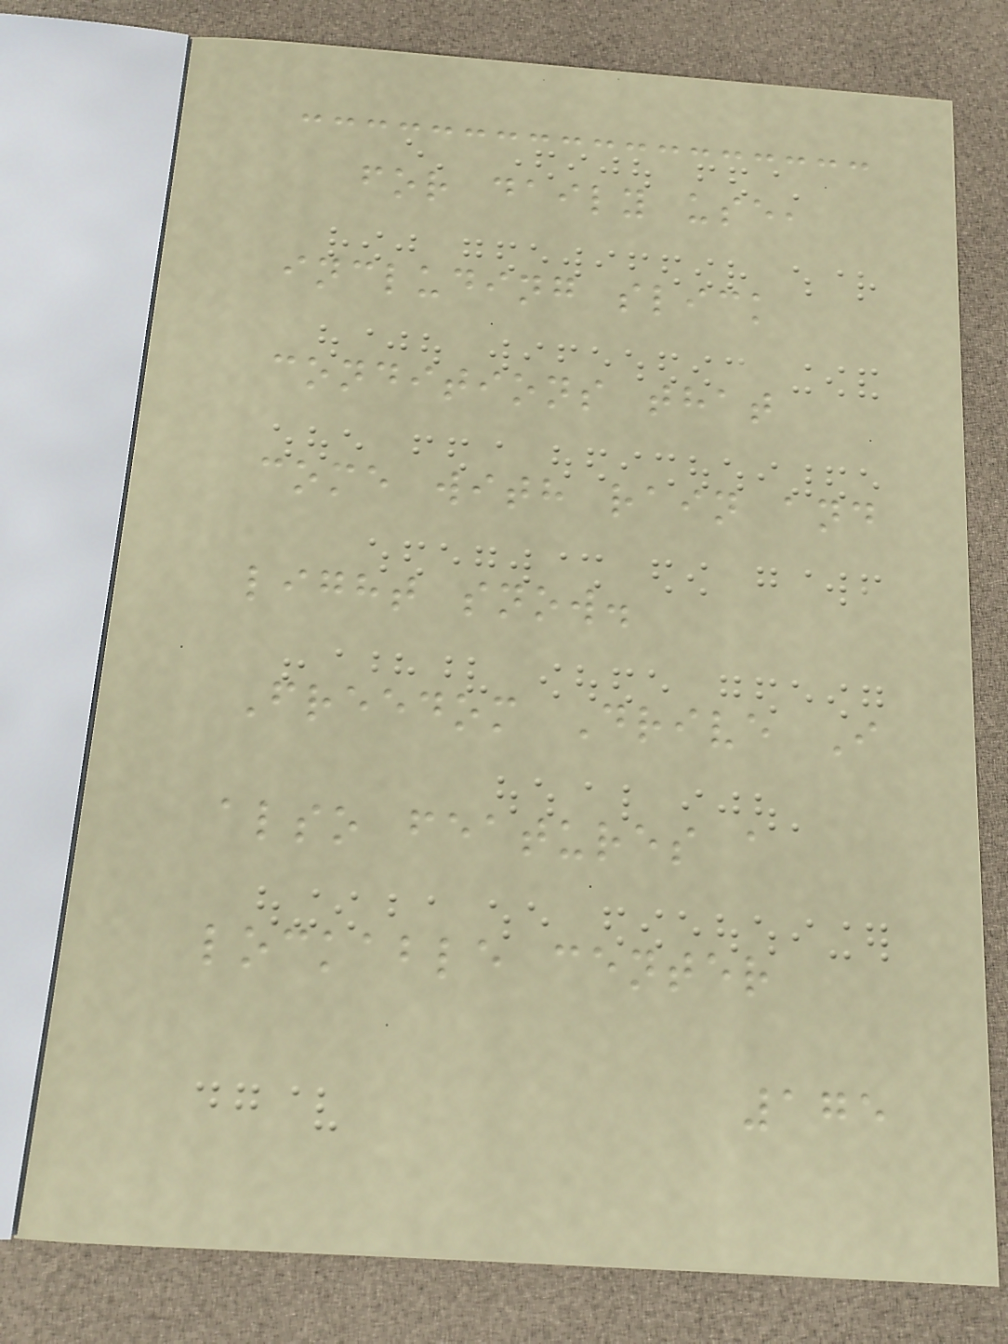for daily use,
including slick
conditions that
come with rain and
light snow.
Freedom Drive I
also features a
lockable center
175
